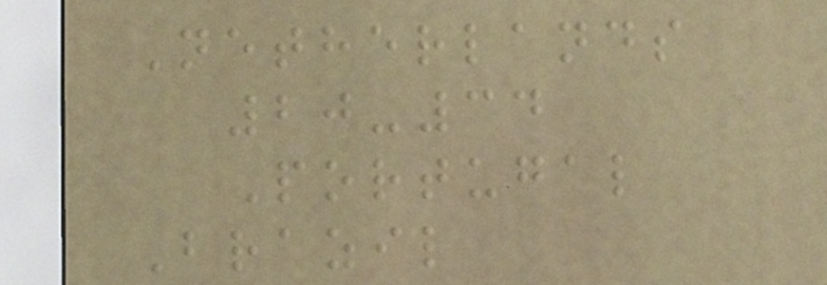Netherlands
20-34
Portugal
Brazil
